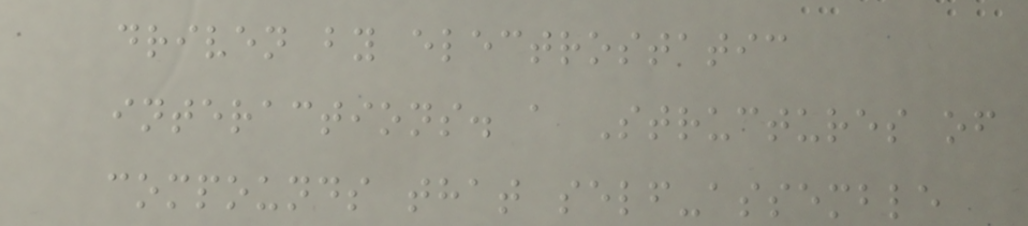driven by electrostatic
interactions. a Structures of
compounds that self-assemble
